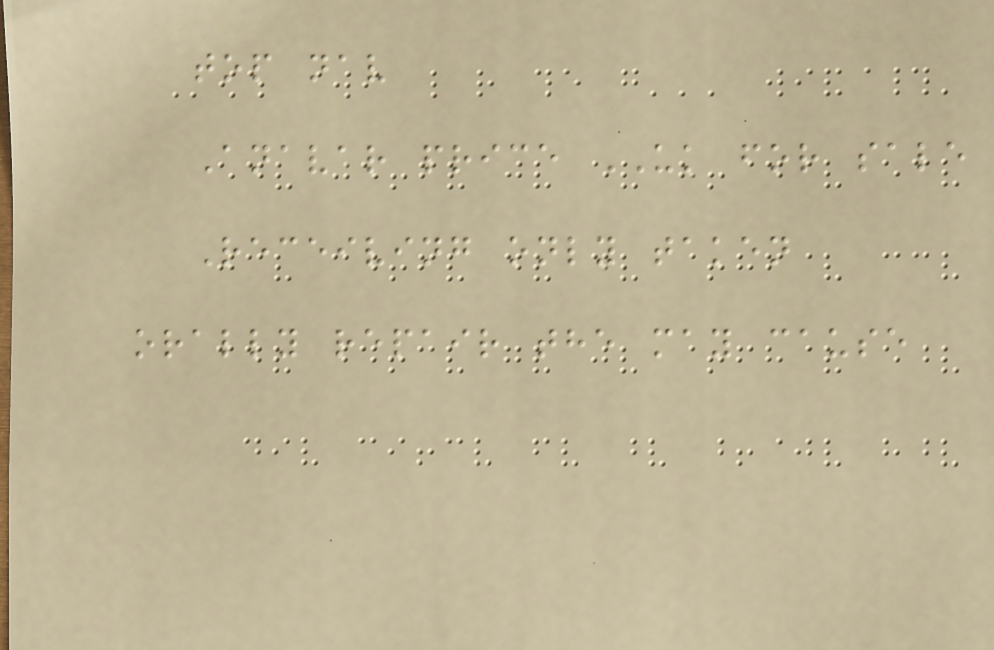top nav
Anavar price UK for sale
Receiving only taken
orally repair the may cause
